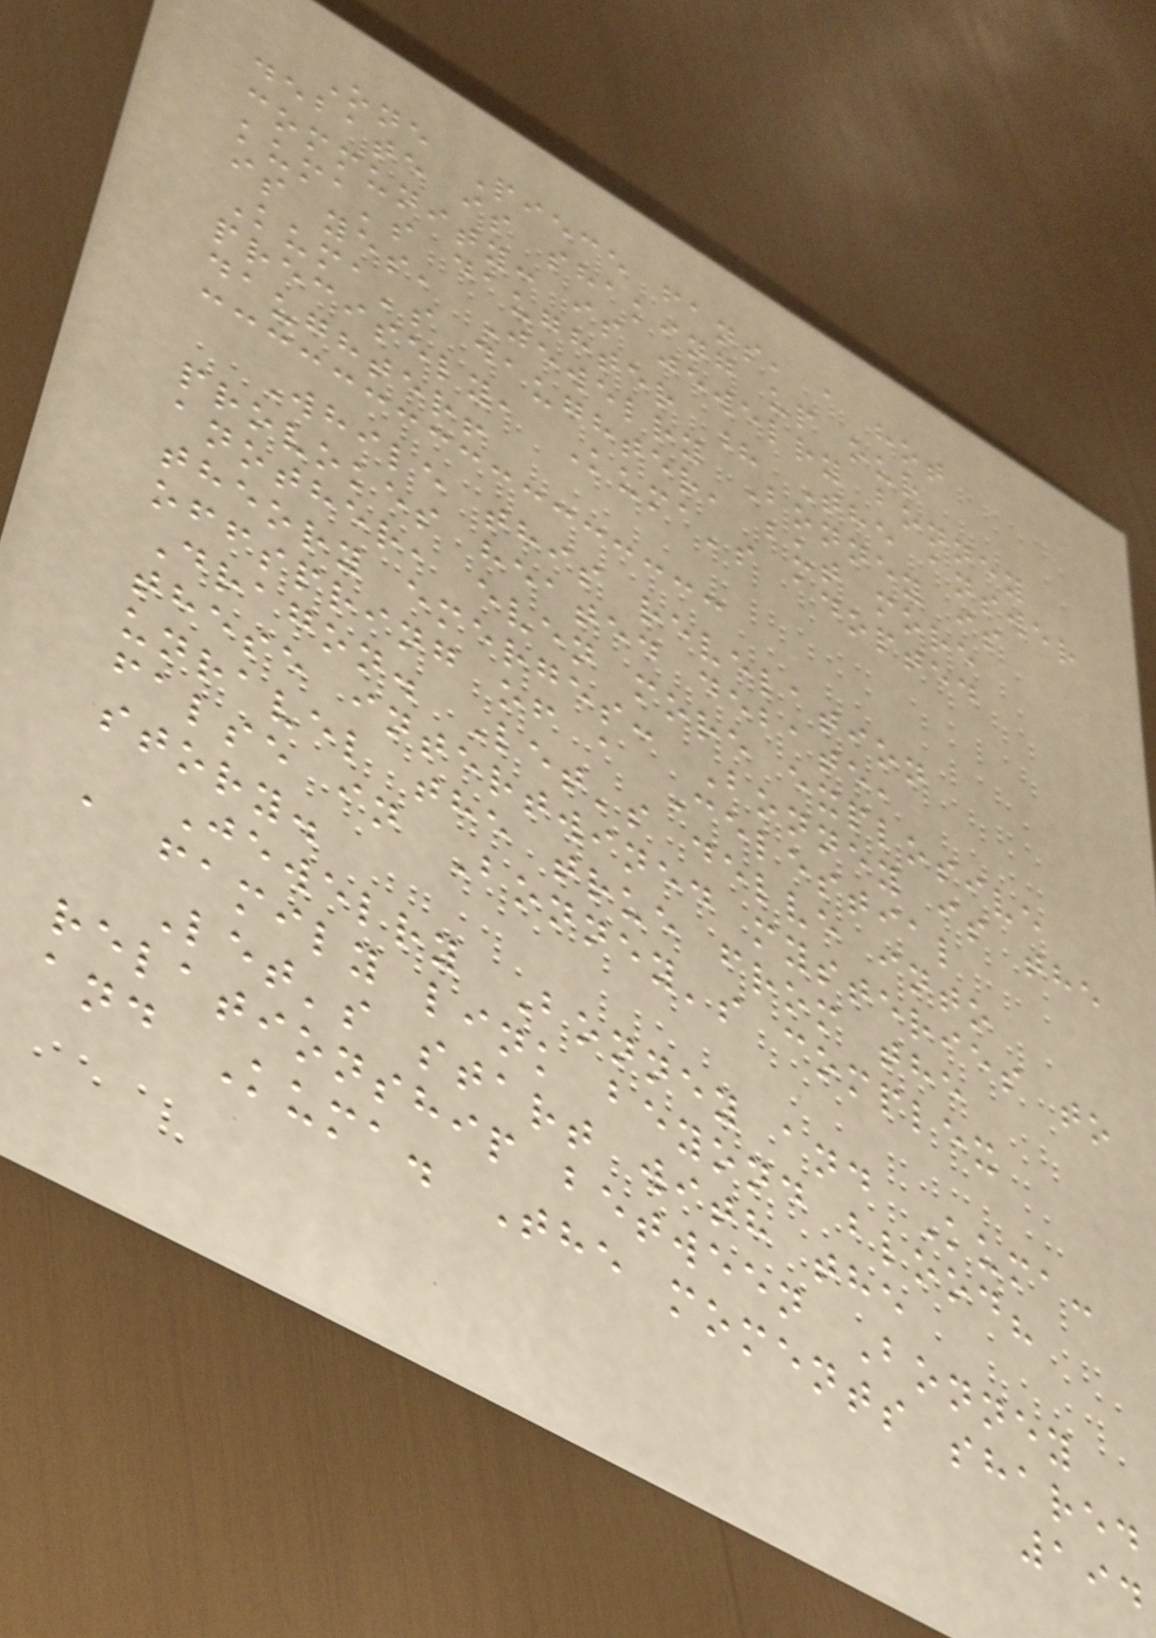One Piece fans, a hot
debate is shaking up our
community: is jewelry bonney
kuma's daughter ? The answer
is yes, Jewelry Bonney is
Kuma's daughter, but more
precisely, Kuma's adopted
daughter!
While this revelation
provokes heated debate,
another, even more explosive
theory emerges: Bonney is the
offspring of a Celestial
Dragon. Let's delve into
these intertwined mysteries to
unravel the true from the
false in Bonney's complex
story.
Jewelry Bonney and Kuma:
a family link beyond blood?
Let's start with the
relationship between Bonney
and Kuma. The moments shared
194
